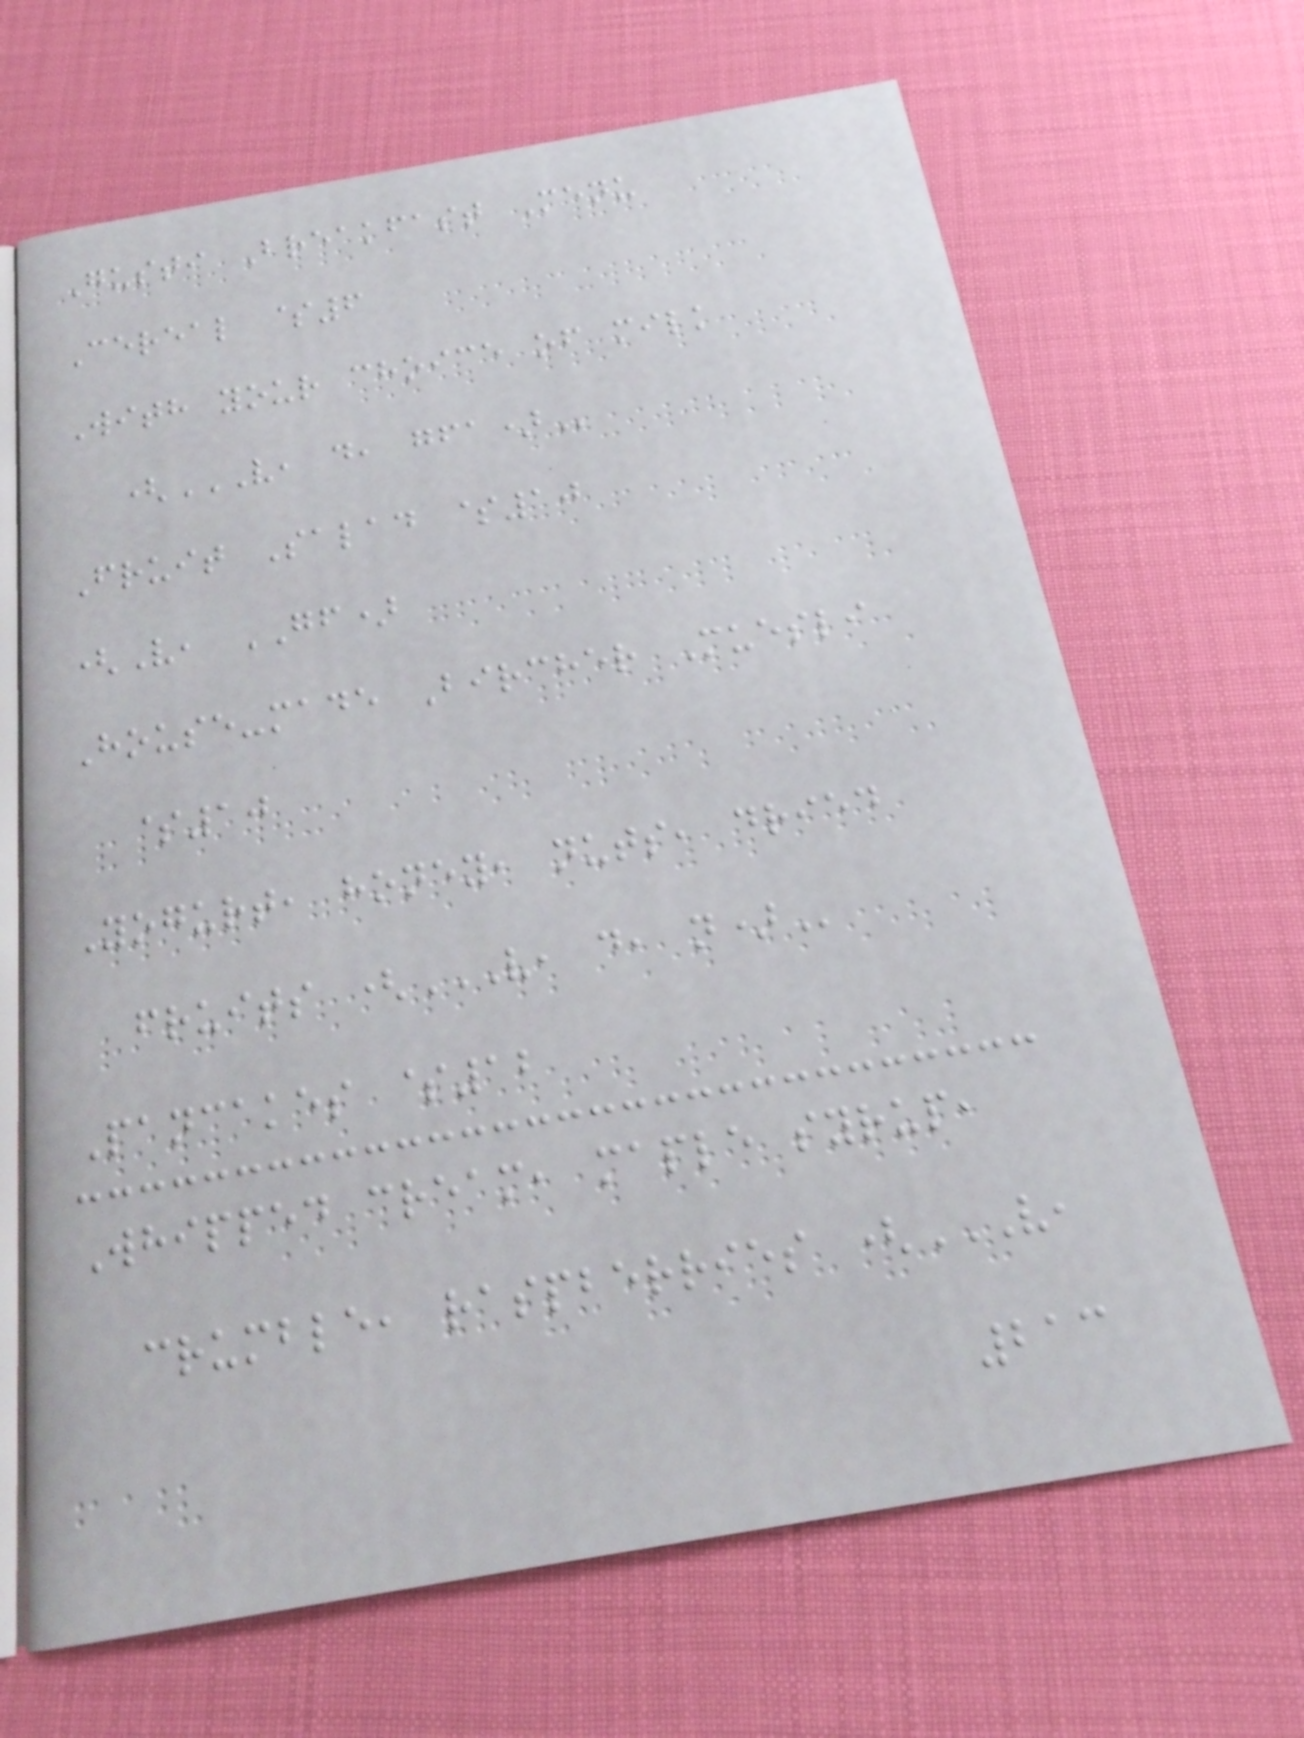Gusti Breakfast Menu
Cereal $6
With your choice of milk
(V, D, GFA)
Fruit Salad $10
(V, GF)
House-made Bircher Muesli
$10
Yogurt, honey, nuts, dried
fruits (V, D, N)
Pancakes $12
Whipped cream, maple syrup,
crumble, raspberries (V,
213
